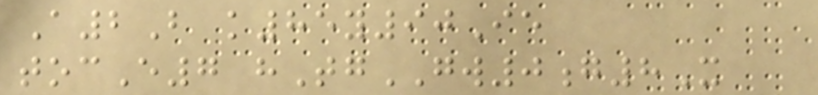A2B k85y90Ie
tocE7 hTgGW0g8X
